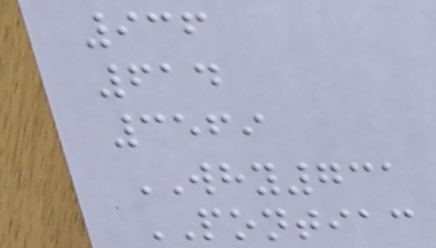936
614
3569
WHY731
PONTIAC
